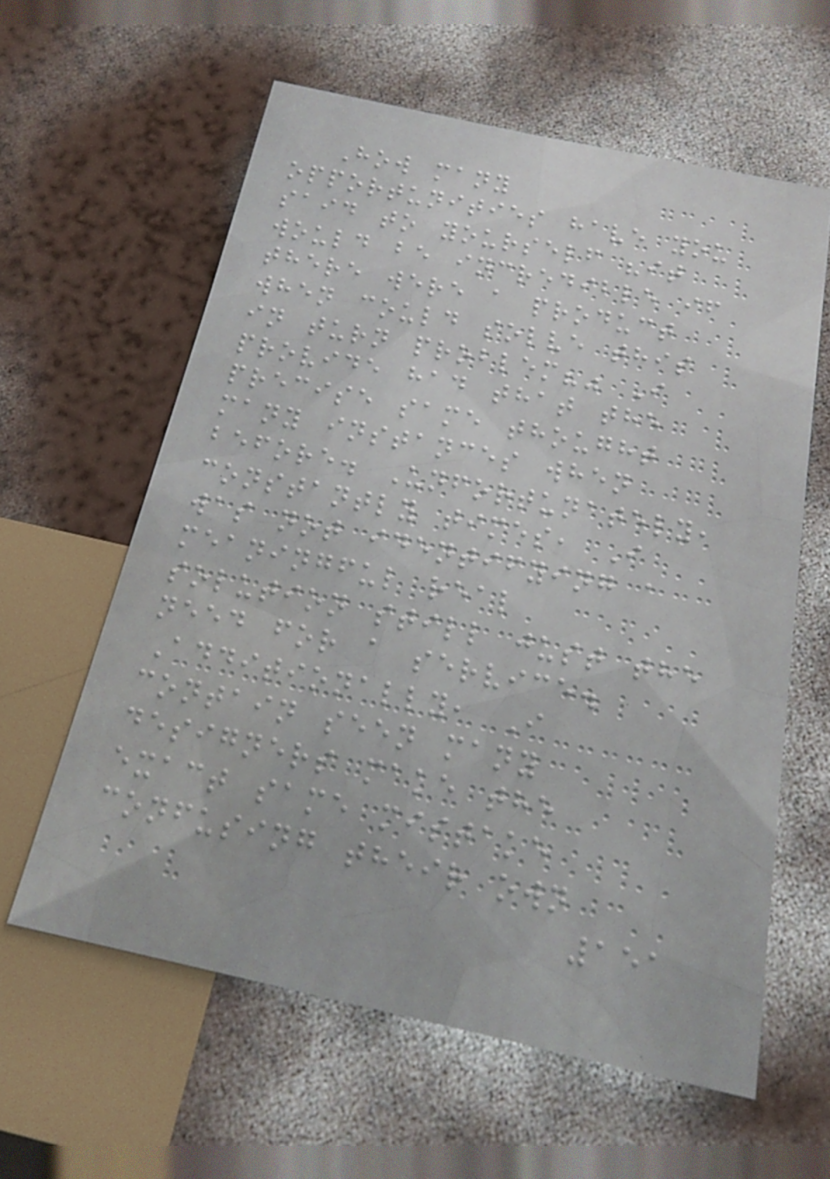How many
opportunities have you
said to yourself "it
would be incredible if
there were a product
when could solve this
in turn problem?" I
provide had that the
precise same thought
many instances when
before. Unfortunately,
constantly times, I
was not identifying a
meaningful real
solution still just the
need for a service.
Additionally, I
contain seen many
designers make the
exact same mistake
confusing their own
151
